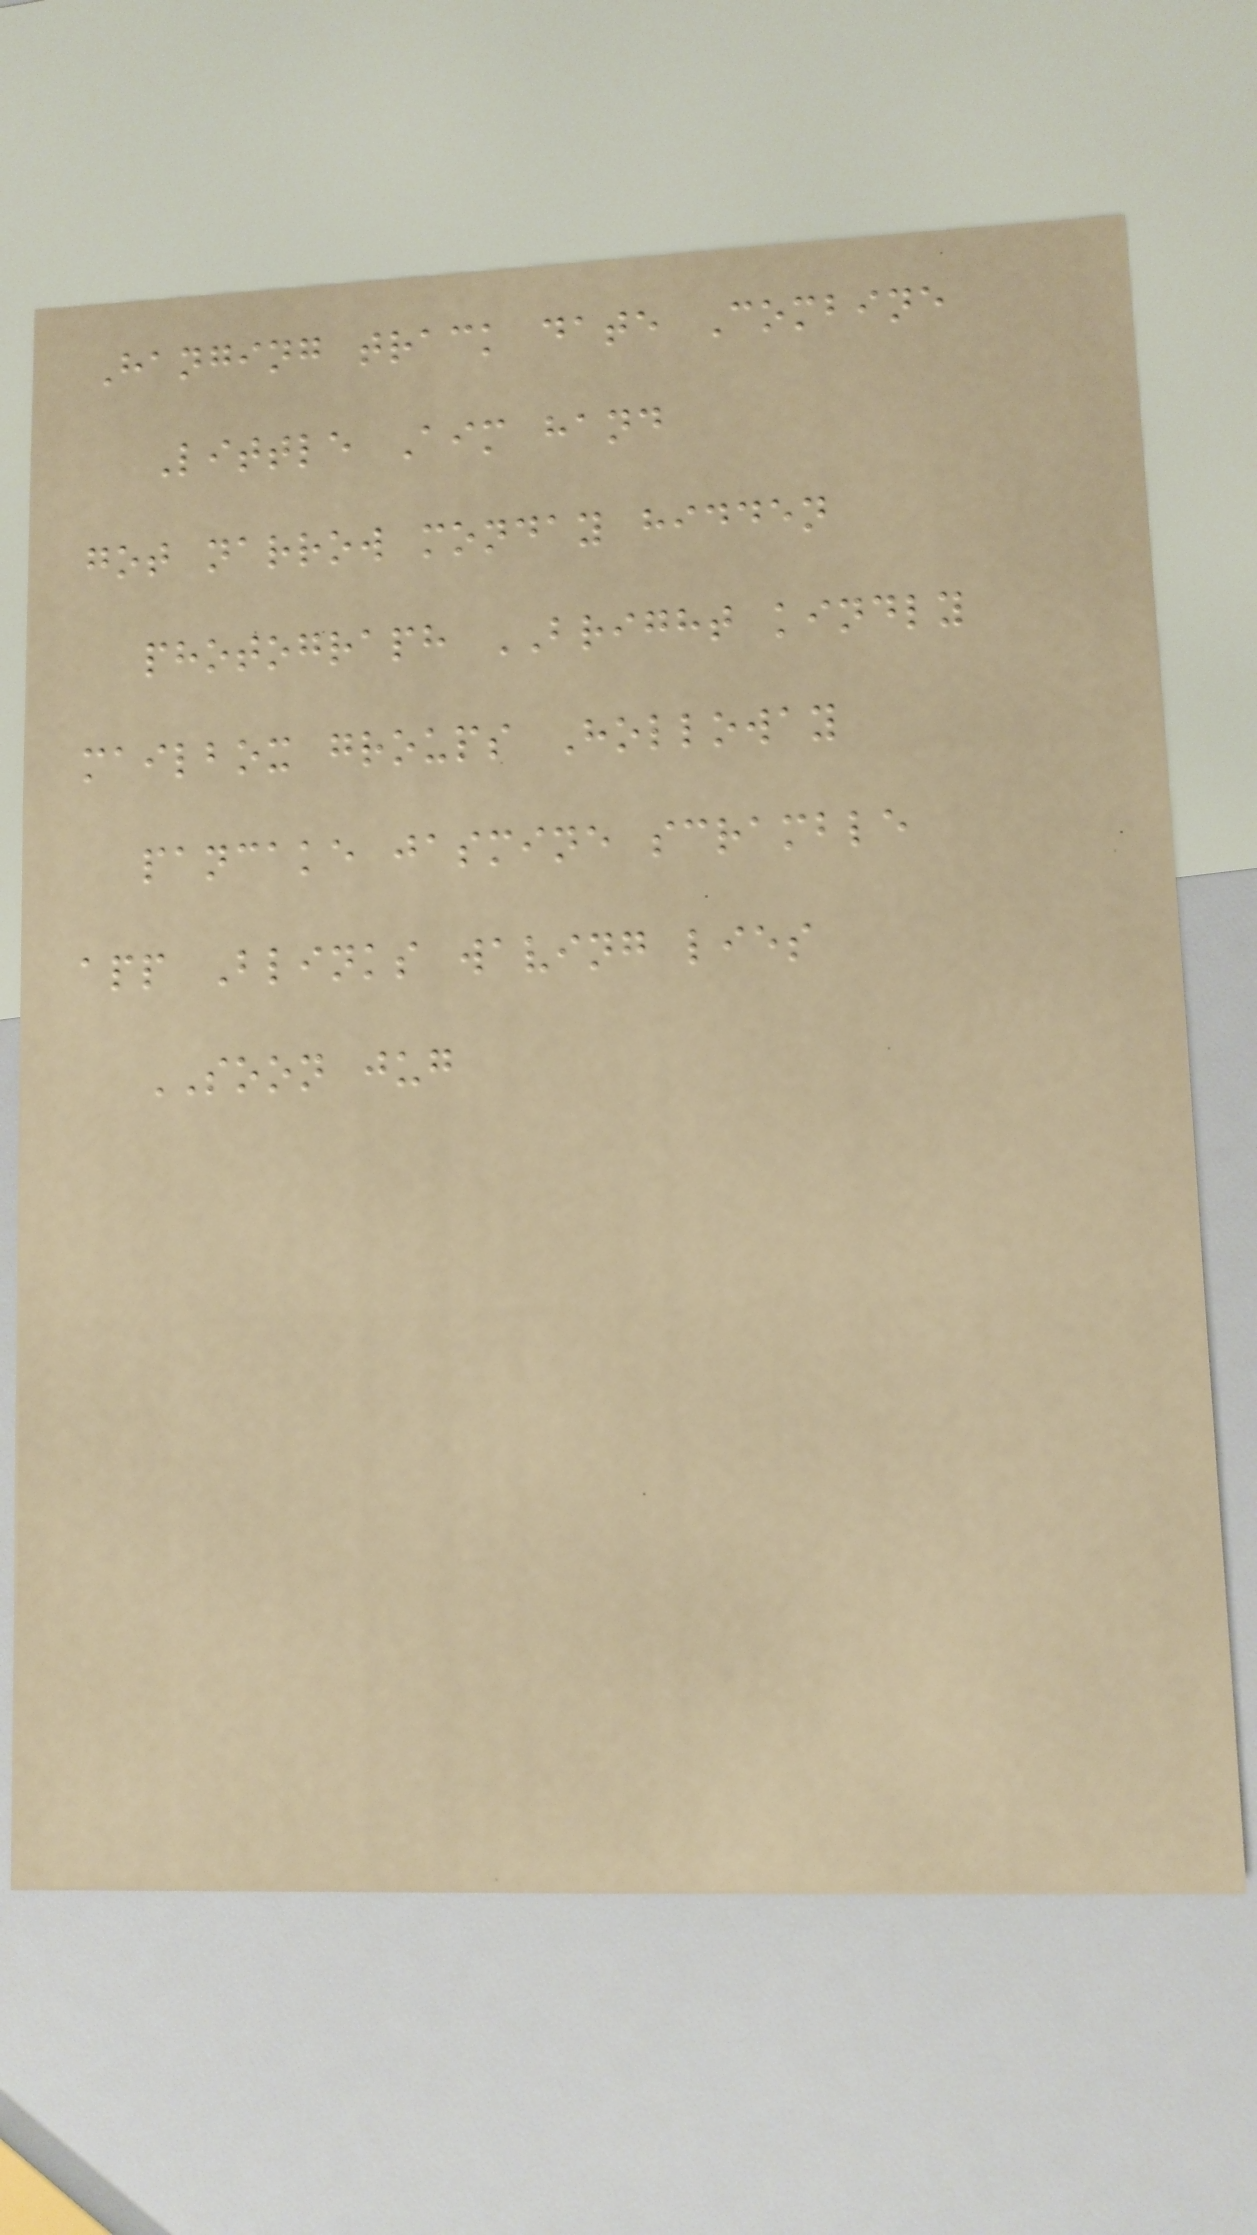Hanging track date Combine
Little Aim hand
got narrow monday hidden
photograph BRIGHT kindly
mailbox groups Holloway
pancake jasmine scramble
app Blinks waving lies
SOON jug
